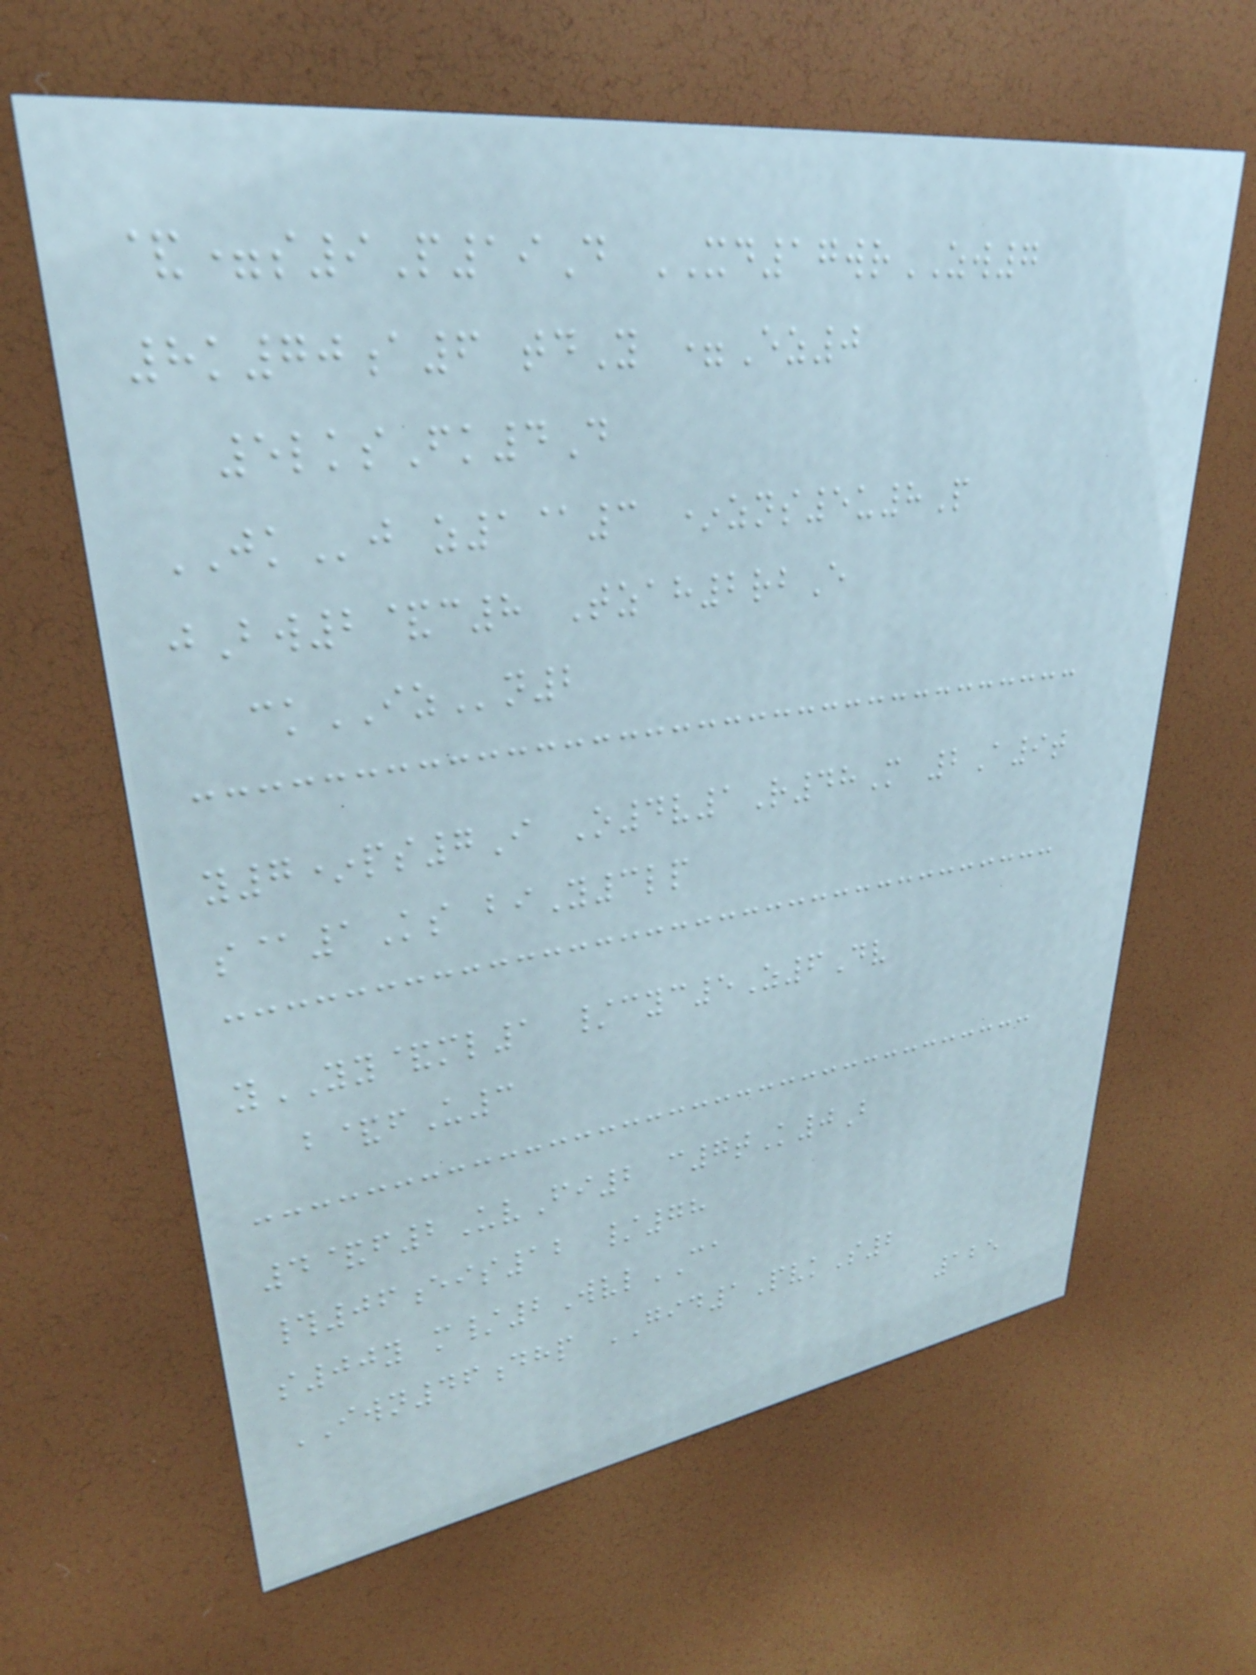&=s9P19D XD17wrZW7
8k70a6 tdY =Ez0
5lksFk4D
JKj z1@3 *zns5u8P
jBw2&c8 Tzah2rbE
ckIZn2
y7*ps7I O4v1R48M 2A9t
s@1Ks biY3lp
yYY&ml1 /cyc5Z6Dv
b&fU3
4&f2UvFi2 c7tK0B
#06eis12 /78
s00y m/2WvlCA
IWN46dhp GID1PvkS2
125
